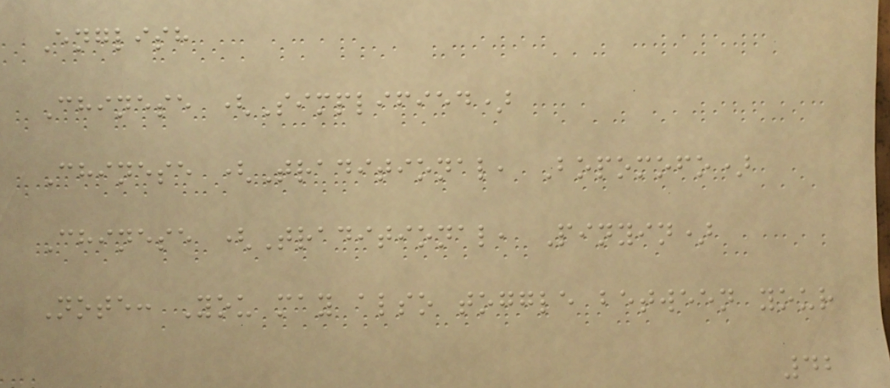English
Chinese (Simplified)
Chinese (Traditional, Bopomofo)
Chinese (Traditional, Pinyin)
Note: You may also toggle between your
42
